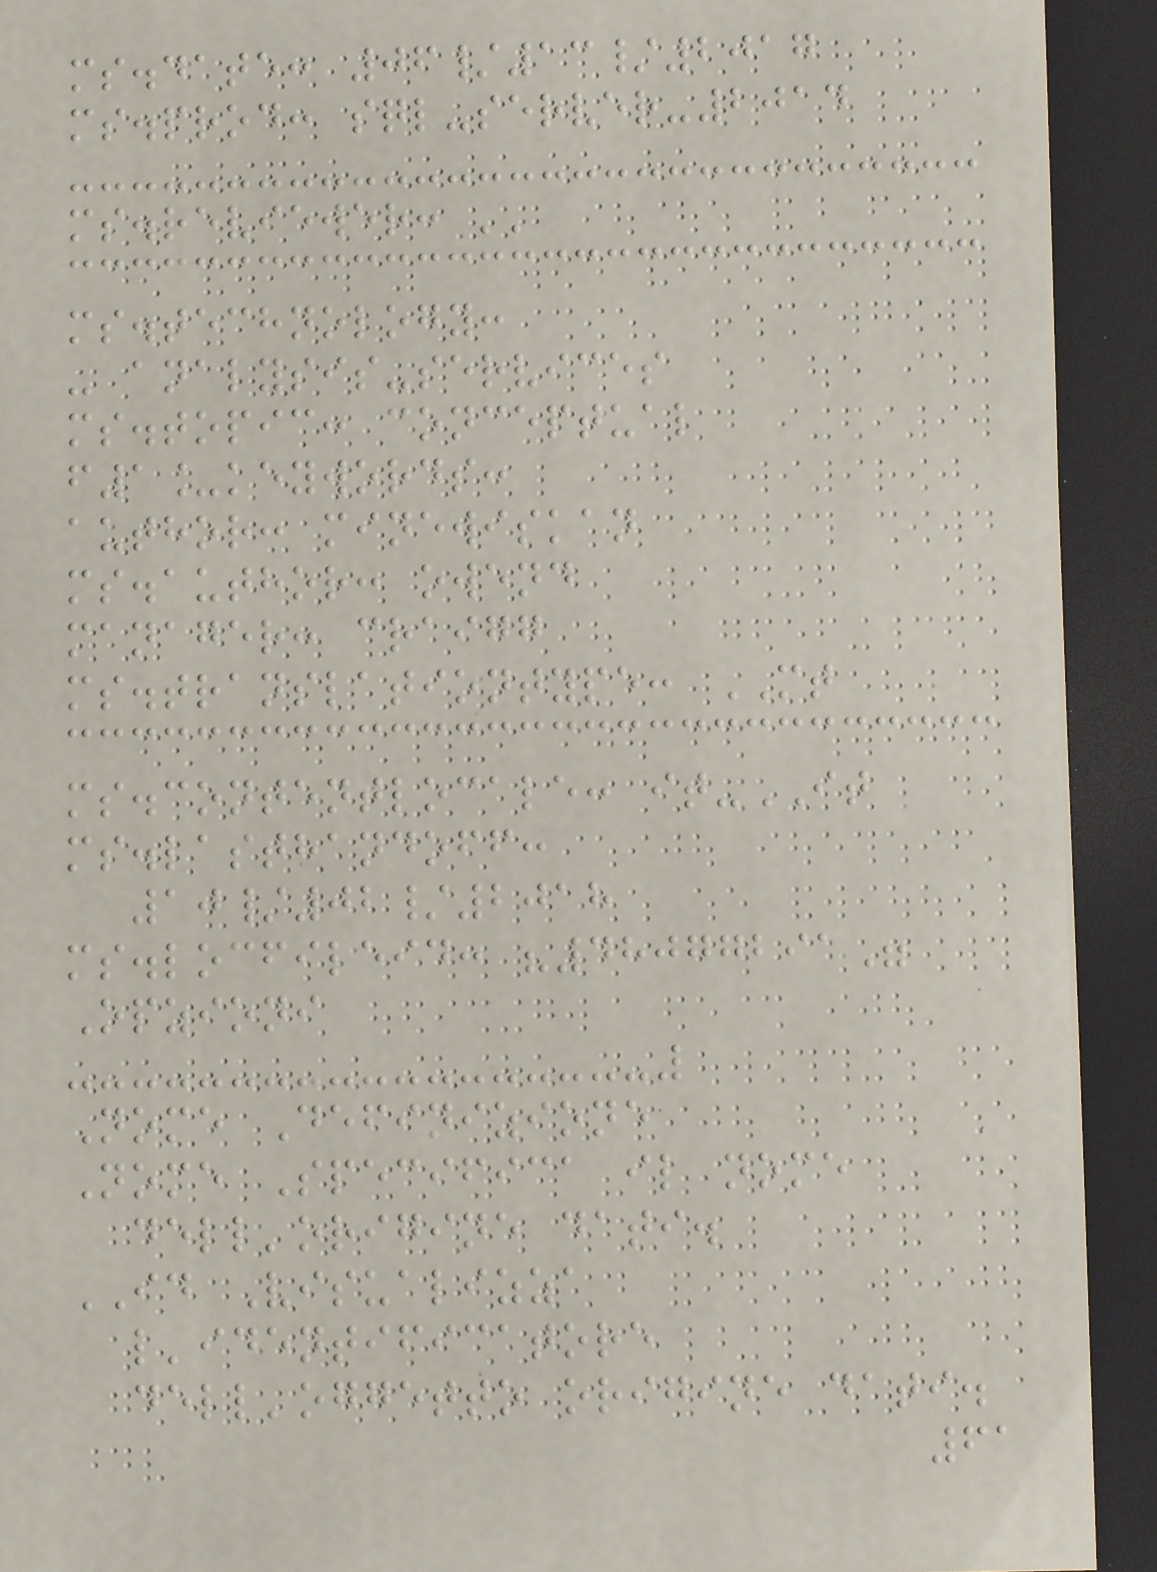ms.date: 06/13/2017
ms.prod: sql-server-2014
ms.reviewer: ''
ms.technology:
- analysis-services
ms.topic: conceptual
f1_keywords:
author: minewiskan
ms.author: owend
manager: craigg
ms.translationtype: MT
ms.contentlocale: it-IT
ms.lasthandoff:
10/02/2018
ms.locfileid: "48077291"
Opzioni
Nome Definizione
Nome Specifica il nome
dell'origine dati.
ID Visualizza
l'identificatore
dell'oggetto origine dati.
61
